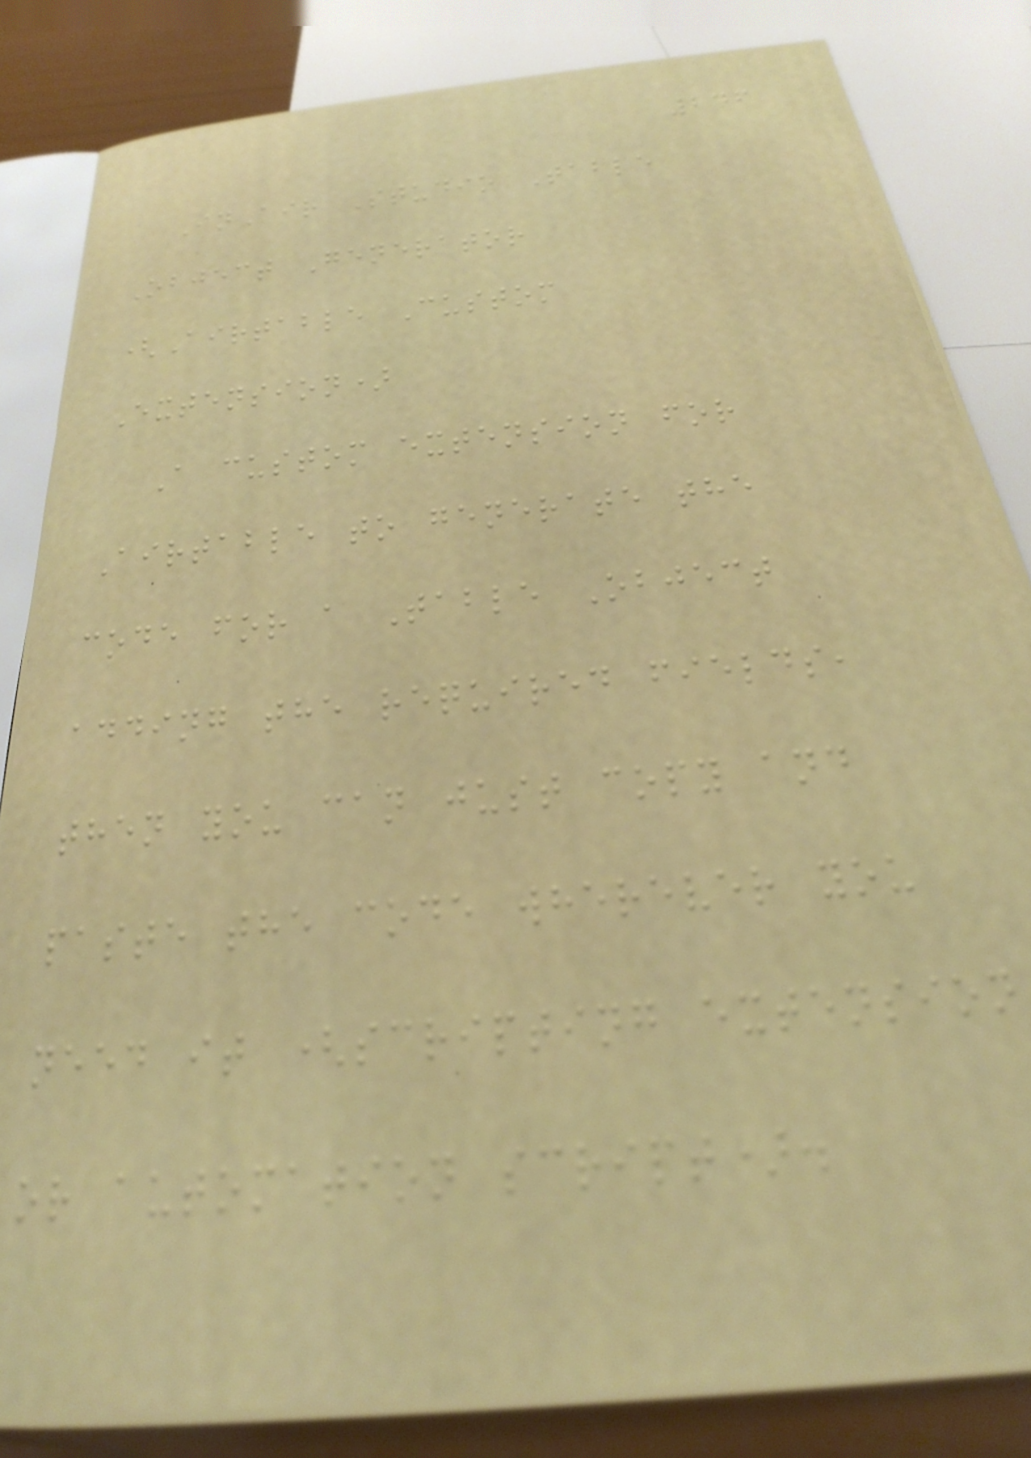246
InAir Studio Table
Object Generator
(Airtable Custom
Extension)
A custom extension for
Airtable to generate the
code for a Table Object
adding the required fields,
then you can just copy and
paste the code wherever you
need it (scripting extension
or automation script).
